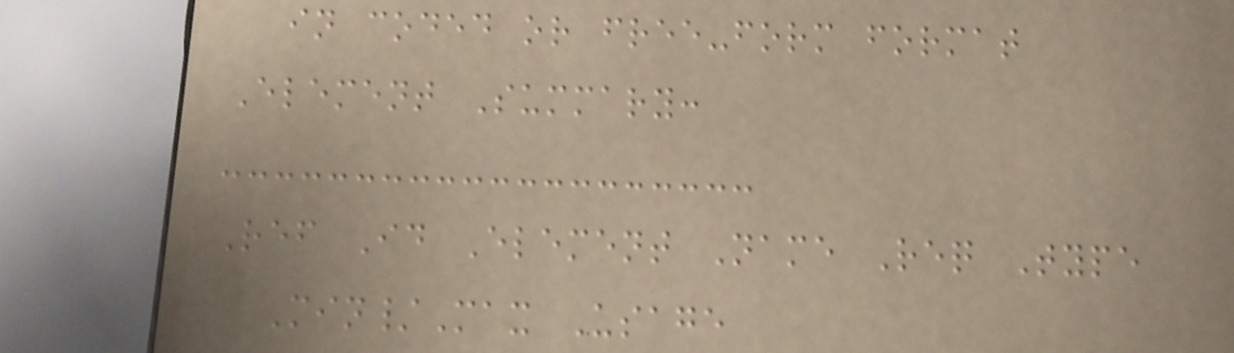in coded or free-form format
Element Summary:
Ref Id Element Name Req Type
Min/Max Usage
